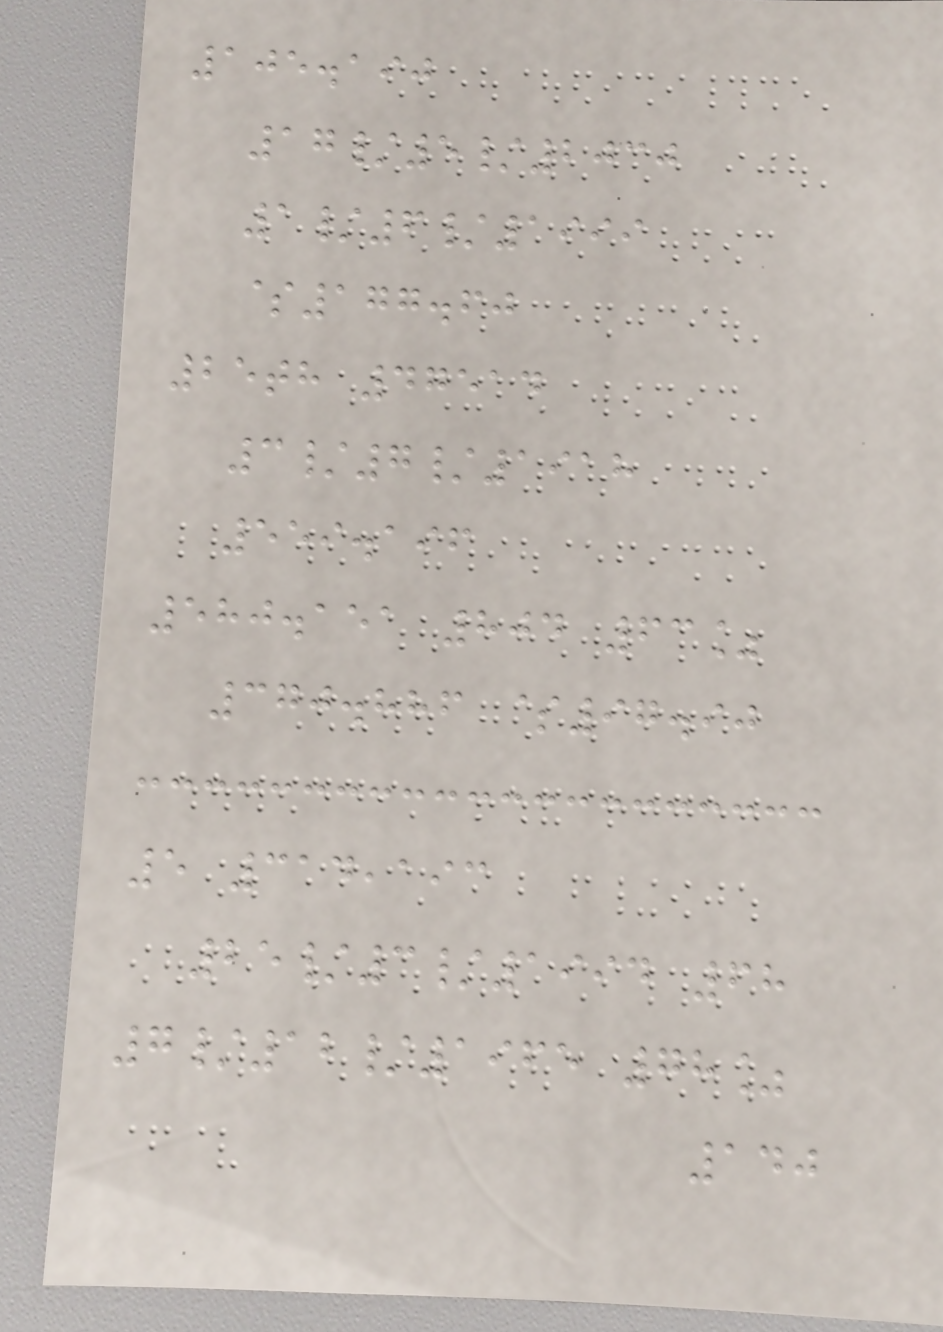105.190
17/5/2030
1/6/1999
$177.60
25th 47514
3/7/1918
559.196
580.151 804 63%
370.886 $97.90
5 314,193
25/3/1994 68
7/12/1965 78%
140
